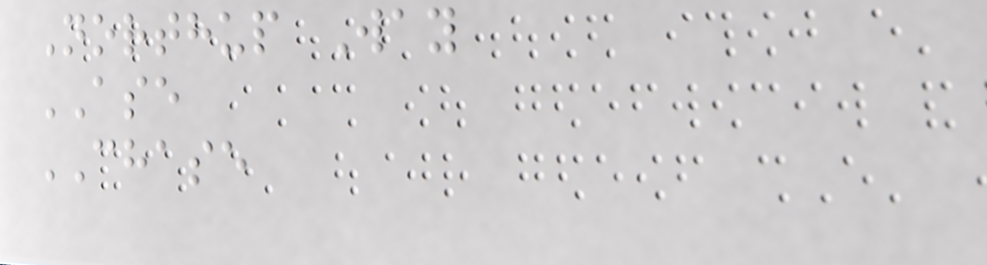Northup Way
ASE
CHASE
